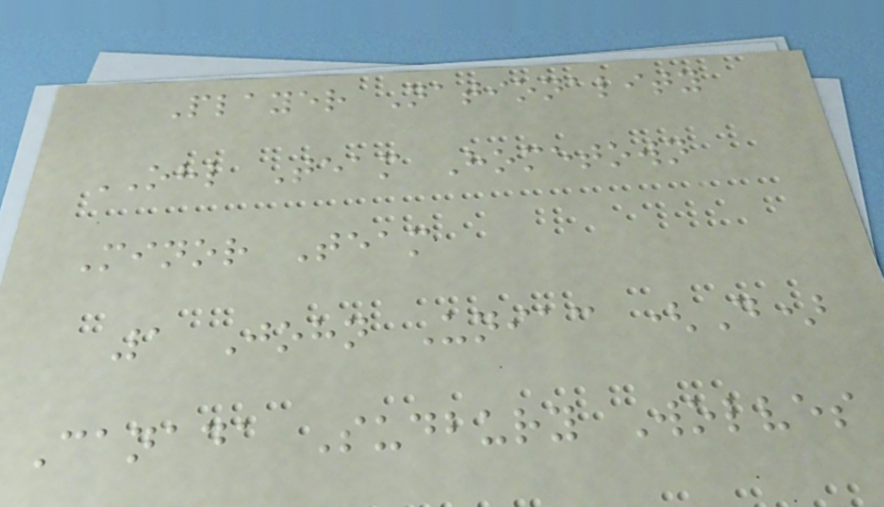Player Nationality
OHL Team Hometown
Minor Team
1 John Uniac (D)
Canada Sudbury Wolves
